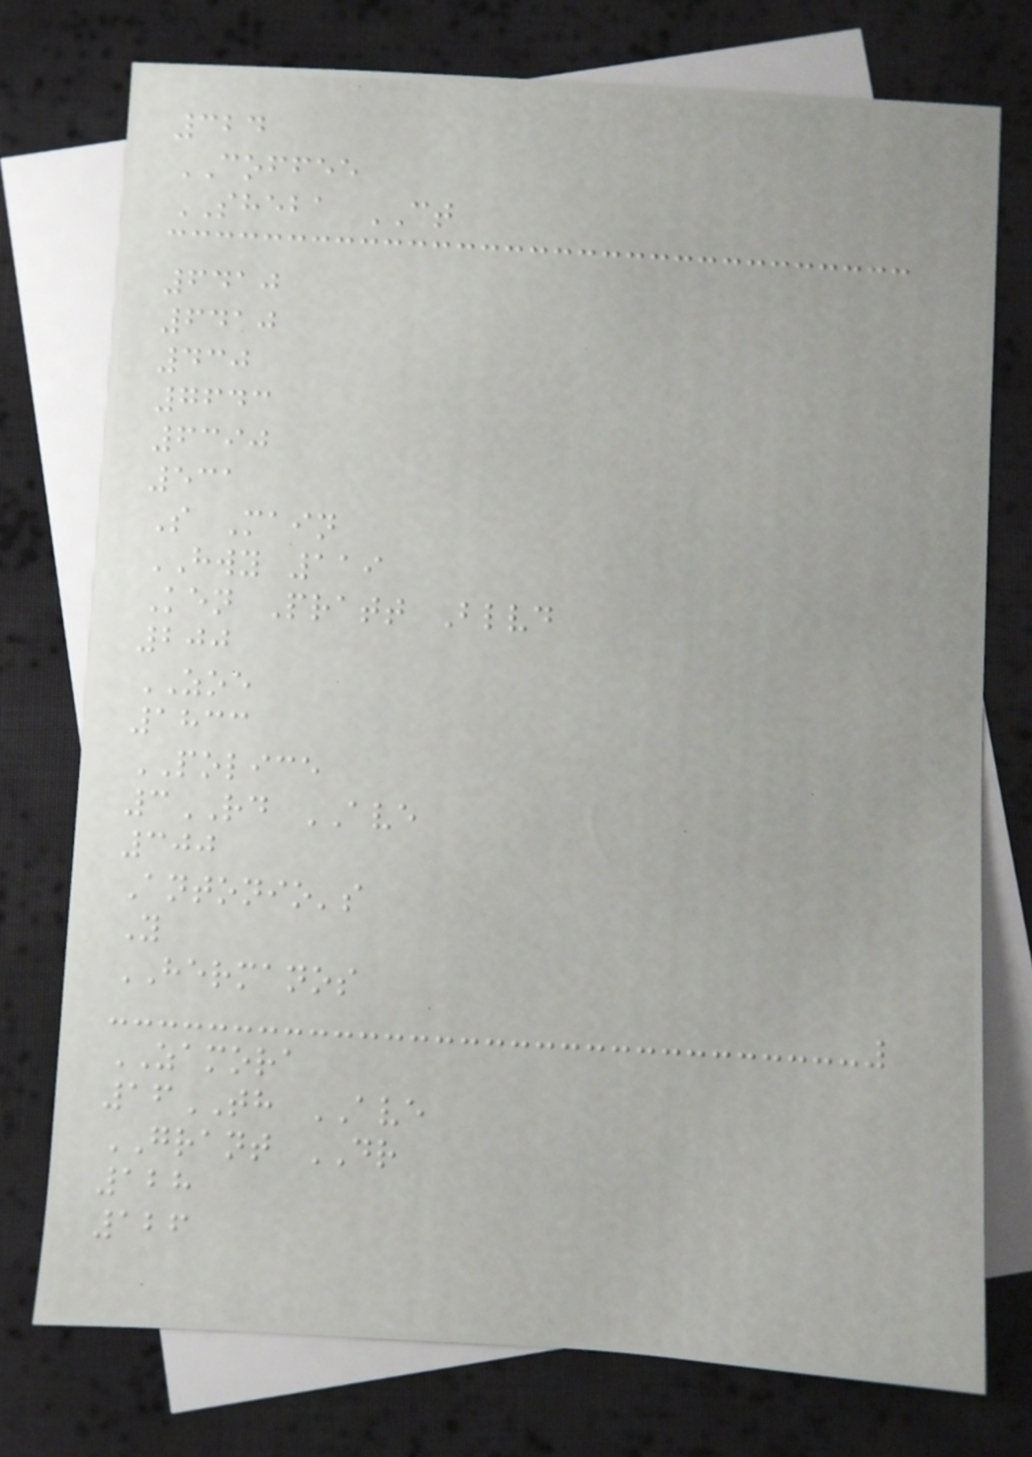324
COFFEE
SHEBA CT
6410
6410
430
7643
6390
531
S Main
HWY 119
Ken Pratt Blvd
200
ZOE
1833
POLICE
3RD AVE
300
Antonio's
Y
HERMANOS
ZAMORA
16TH AVE
GRANT DR
128
126
